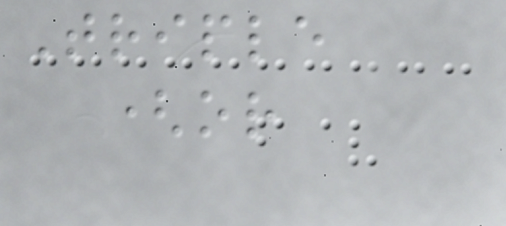Triple
(or
